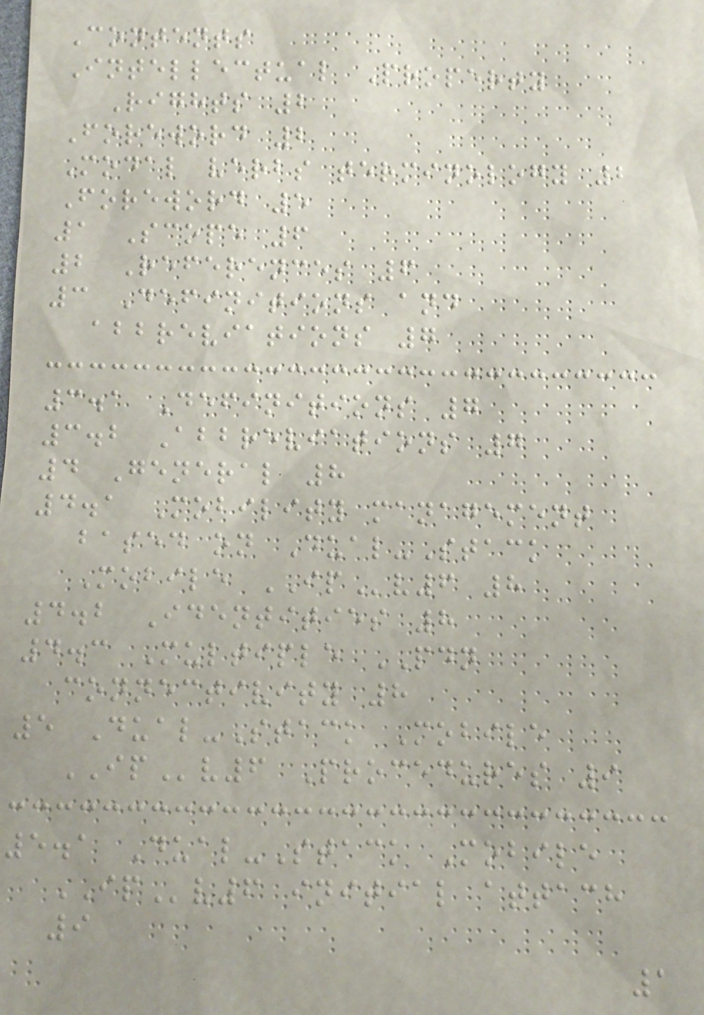Contents
Intellectual Property
Rights 2
Foreword 2
Modal verbs terminology 2
Foreword 5
1 Scope 6
2 References 6
3 Definitions and
abbreviations 7
3.1 Definitions 7
3.2 Abbreviations 7
4 General 8
4.1 Mobility management
based on Dual-Stack
Mobile IPv6 8
4.2 Identities 8
4.3 Multiple PDN
connectivity 8
5 Dual-Stack Mobile
IPv6 Procedures 9
5.1 Dual-Stack Mobile
IPv6 initial attach
9
1
